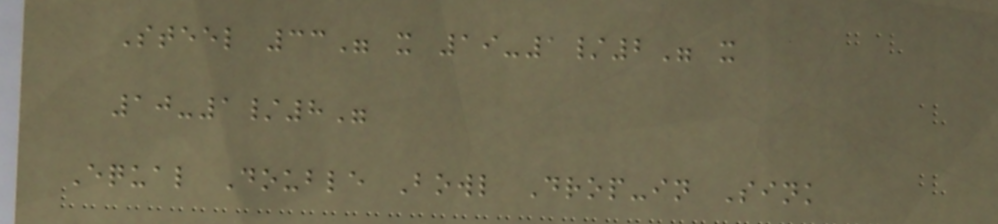Steel 33" x 19-1/2" x
10-1/8"
Equal Double Bowl Drop-in Sink
